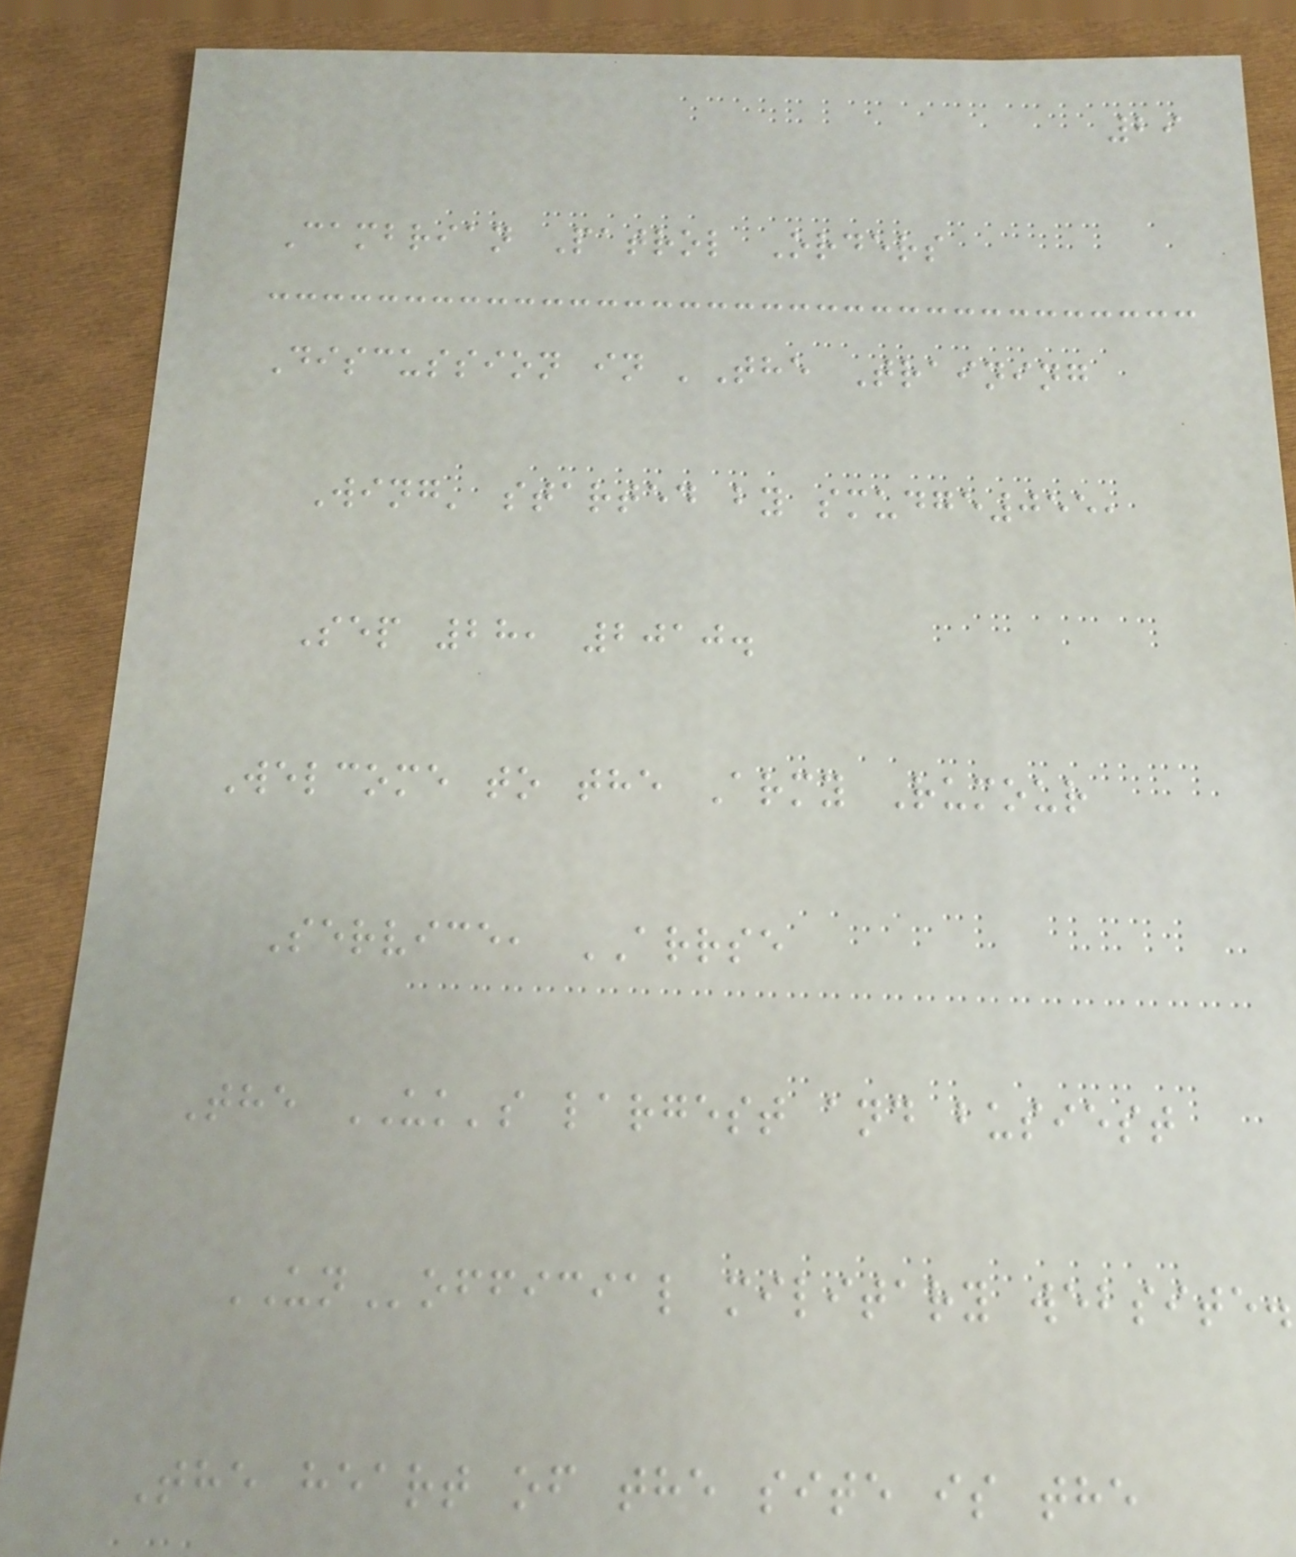29
Cambrian Patrol Orders
Discussion in 'The Training
Wing' started by smudge055,
Sep 28, 2010.
Welcome to the Army Rumour
Service, ARRSE
The UK's largest and busiest
UNofficial military website.
The heart of the site is the
